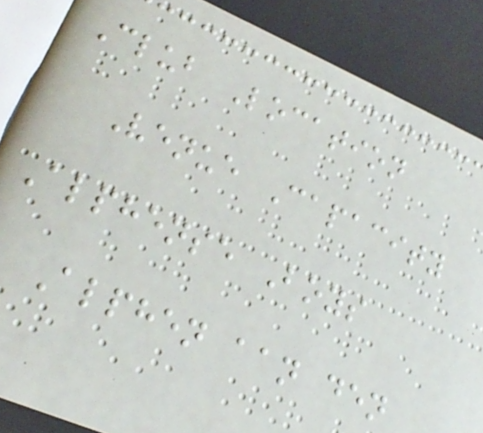Club Location
Venue Capacity
Alphense Boys
Alphen aan den
